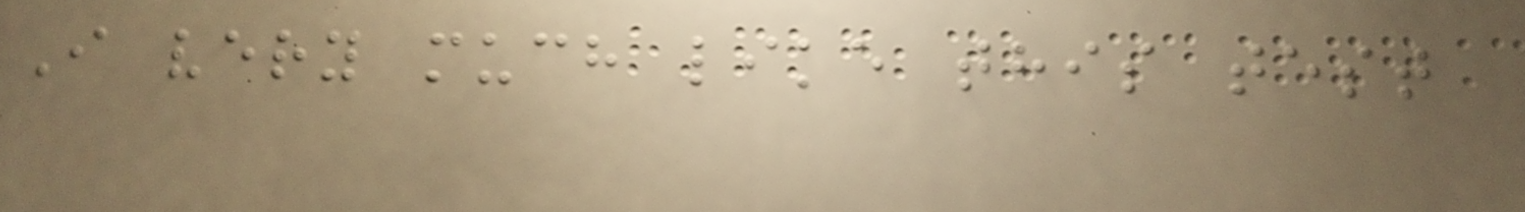I very much like this test
